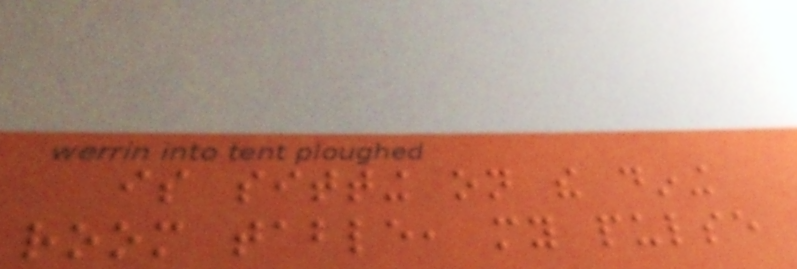is sitting on the dining
room table, my pulse
